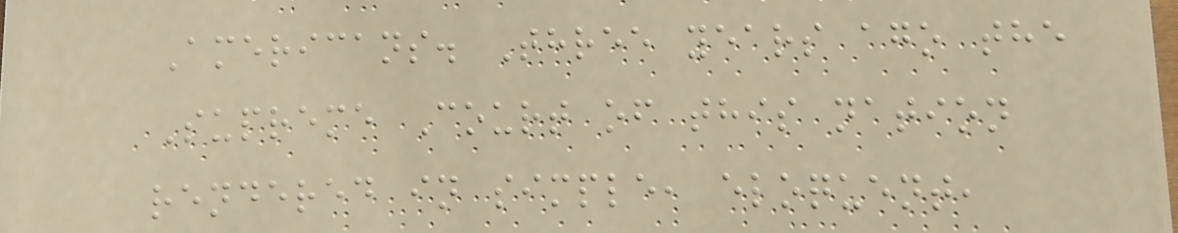Americans. Three years ago the
Supreme Court of this nation
rendered in simple, eloquent,
